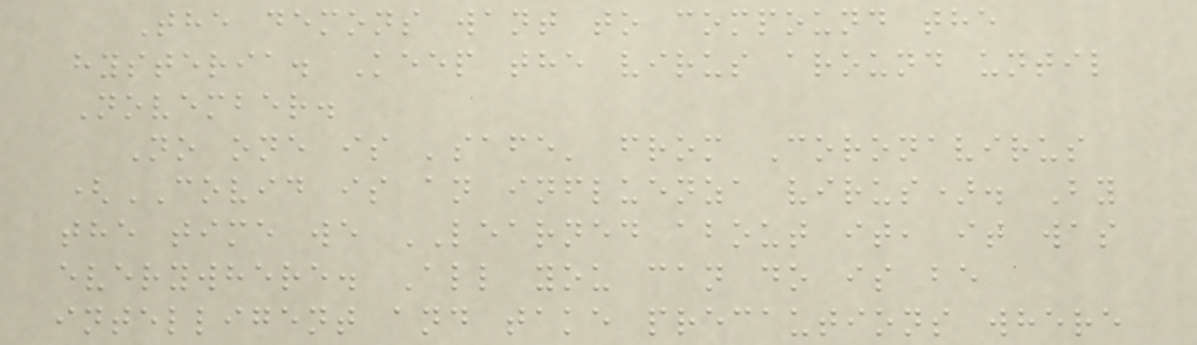The demons want to compound the
hysteria. Keep the virus around until
November.
No one is 'safe' from Coronavirus
(COVID is an influenza virus). By
the time we LEARNED about it, it was
everywhere. All you can do is be
intelligent and take precautions where
